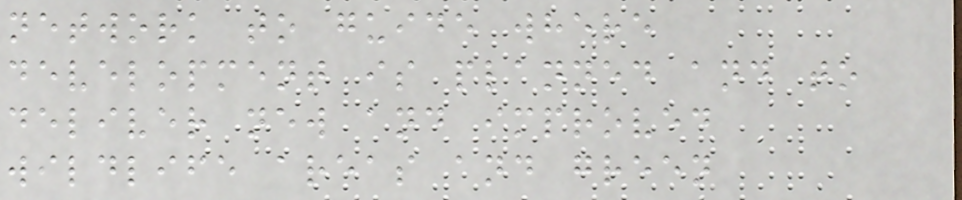network to guide where
development is planned and to
deliver new and improved
wildlife areas and green
